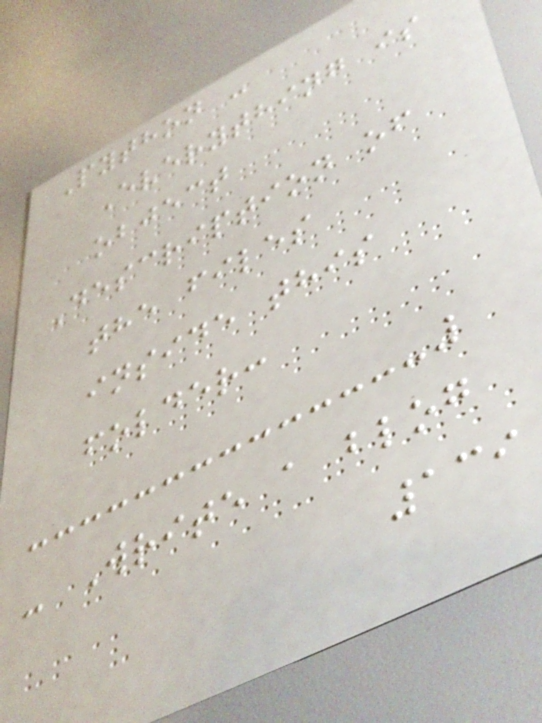Python -
Everything is
object
Description of
the files
inside this
folder:
- Write a blog
139
